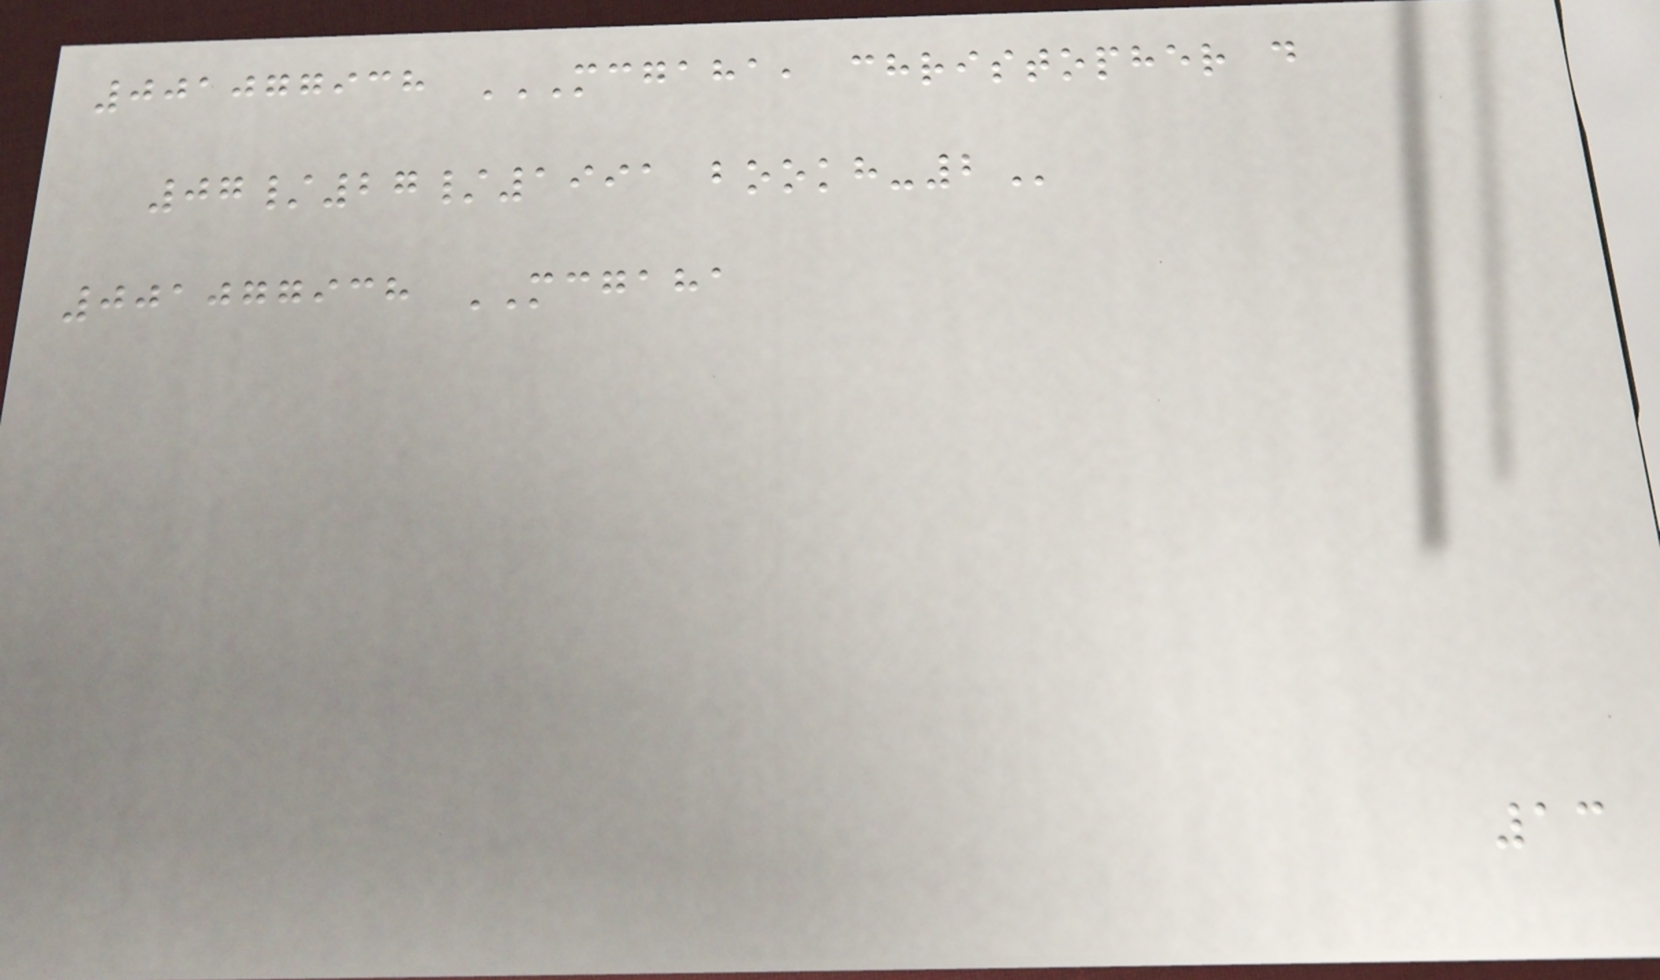001077938 MCGAHA, CHRISTOPHER D
07/27/1991 BOOKH-2
001077938 MCGAHA
13
